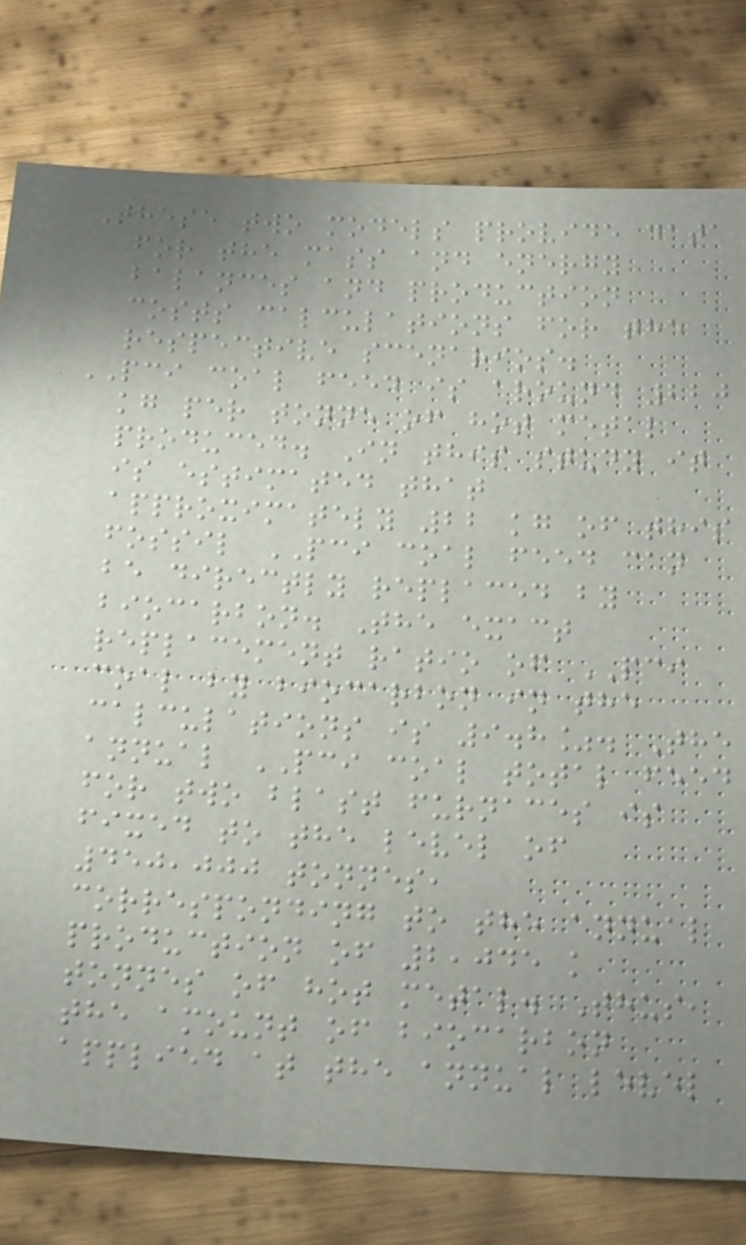These two models provide data
for the mass and energy
balances and production
costs calculations for the
respective scenarios.
PCI coal feed is around 220
kg per tonne of hot metal
produced. In this study it
is estimated that
approximately 22 kg of this
fossil PCI coal feed can
be directly replaced by
biocarbon. The exact
replacement ratio of PCI
coal by biocarbon in the
calculations is 9.8%. The
annual PCI coal total feed
for two blast furnaces is
fixed to the level of
450,000 tonnes,
corresponding to the annual
production of 2,045 k
tonnes of hot metal. Thus,
the amount of biocarbon
applied at the annual level
